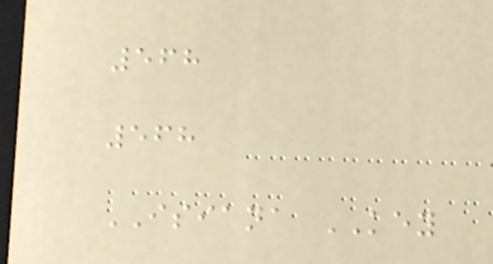568
568
ISIANA KEY
